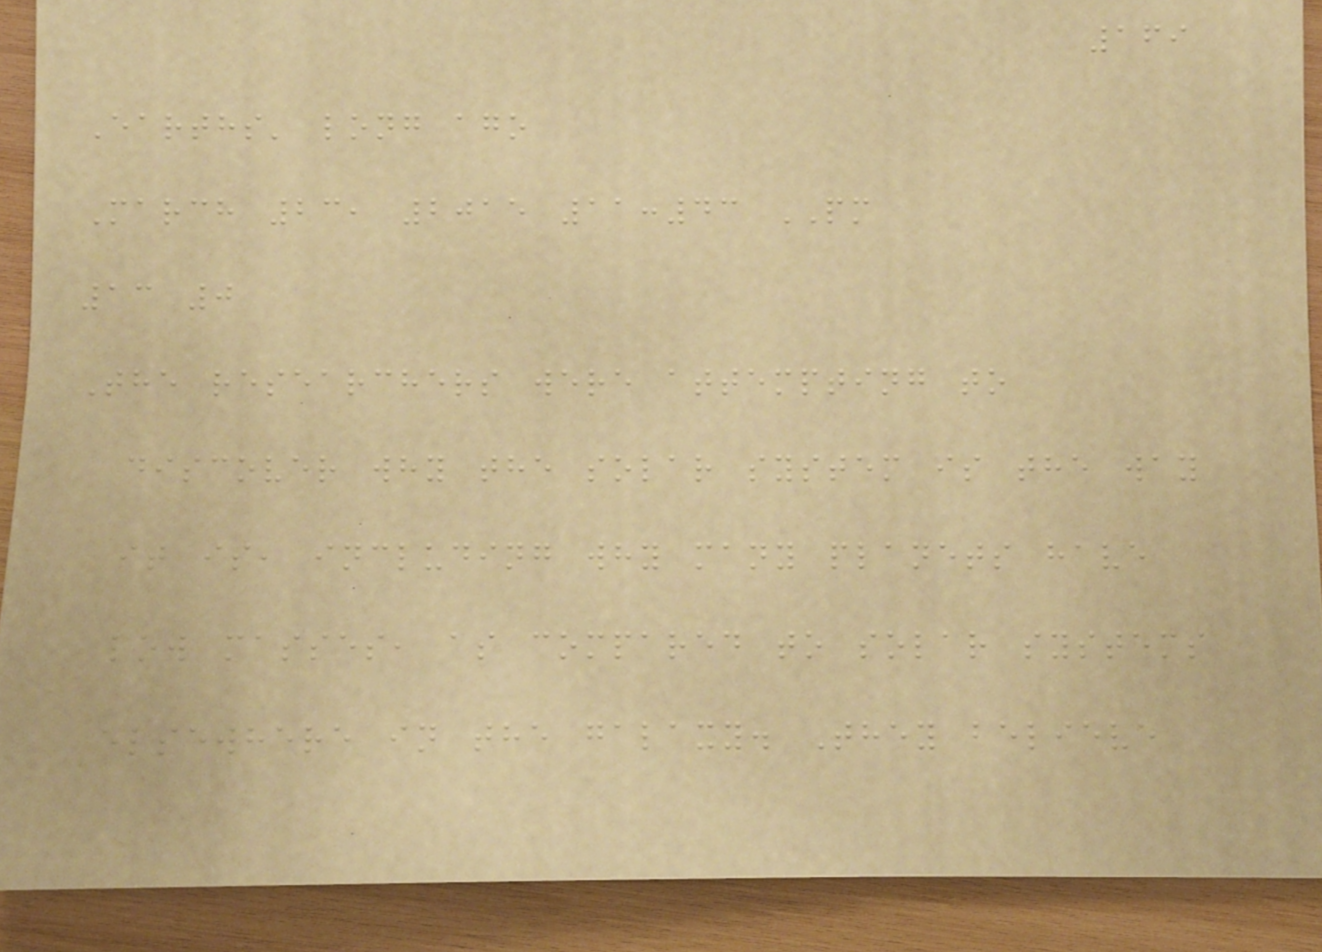169
Earths' long ago
March 23, 2015 11:43 PM
13 0
The researchers were attempting to
discover why the solar system is the way
it is, including why many planets have
low masses, as compared to solar systems
elsewhere in the galaxy. They believe
